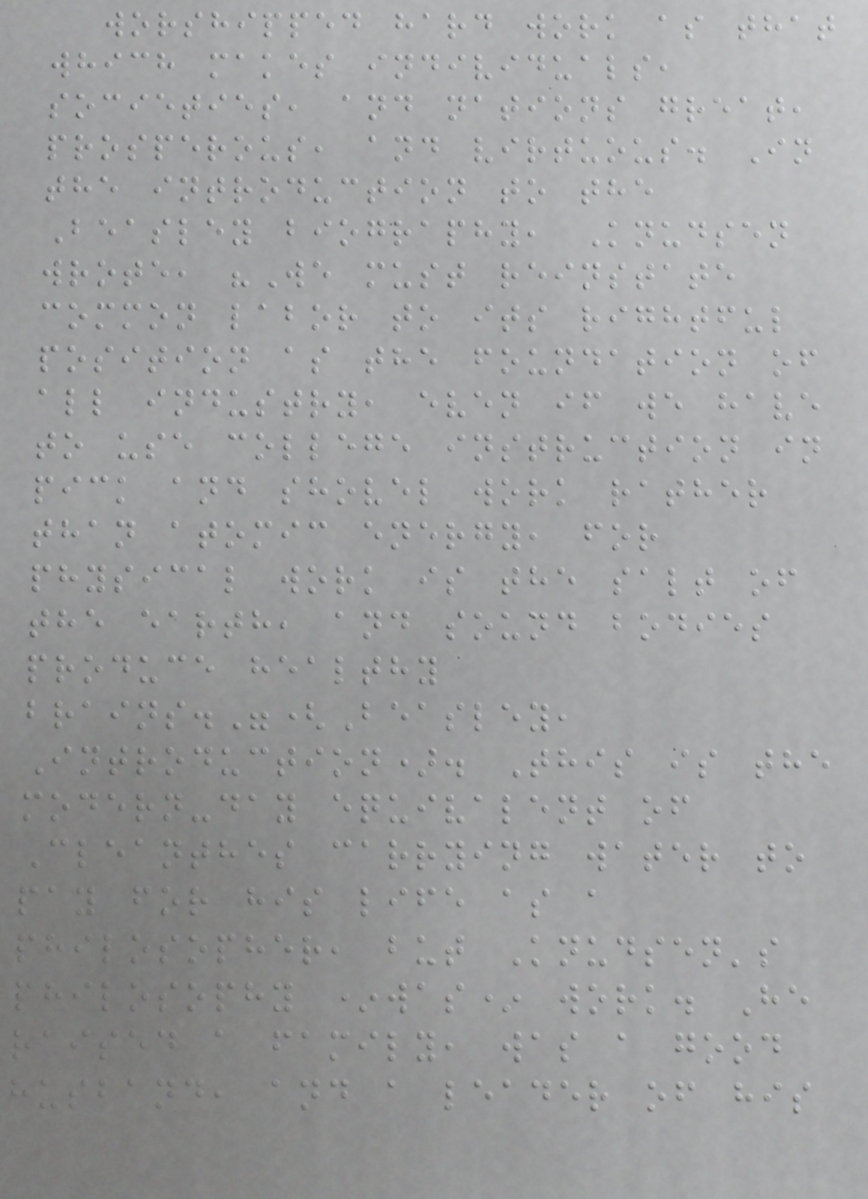worshipped hard work as that
which makes individuals,
societies, and nations great,
prosperous, and virtuous. In
the introduction to the
Beasley biography, Knudsen
wrote, "We must reinstate
common labor to its rightful
position as the foundation of
all industry, even if we have
to use college instruction in
pick and shovel work rather
than atomic energy, for
physical work is the salt of
the earth, and sound bodies
produce healthy
brains."(Beasley,
Introduction). This is the
modern-day equivalent of
Cleanthes carrying water to
pay for his life as a
philosopher, but Knudsen's
philosophy *was* work. He
raised a family, was a good
husband, and a leader of his
